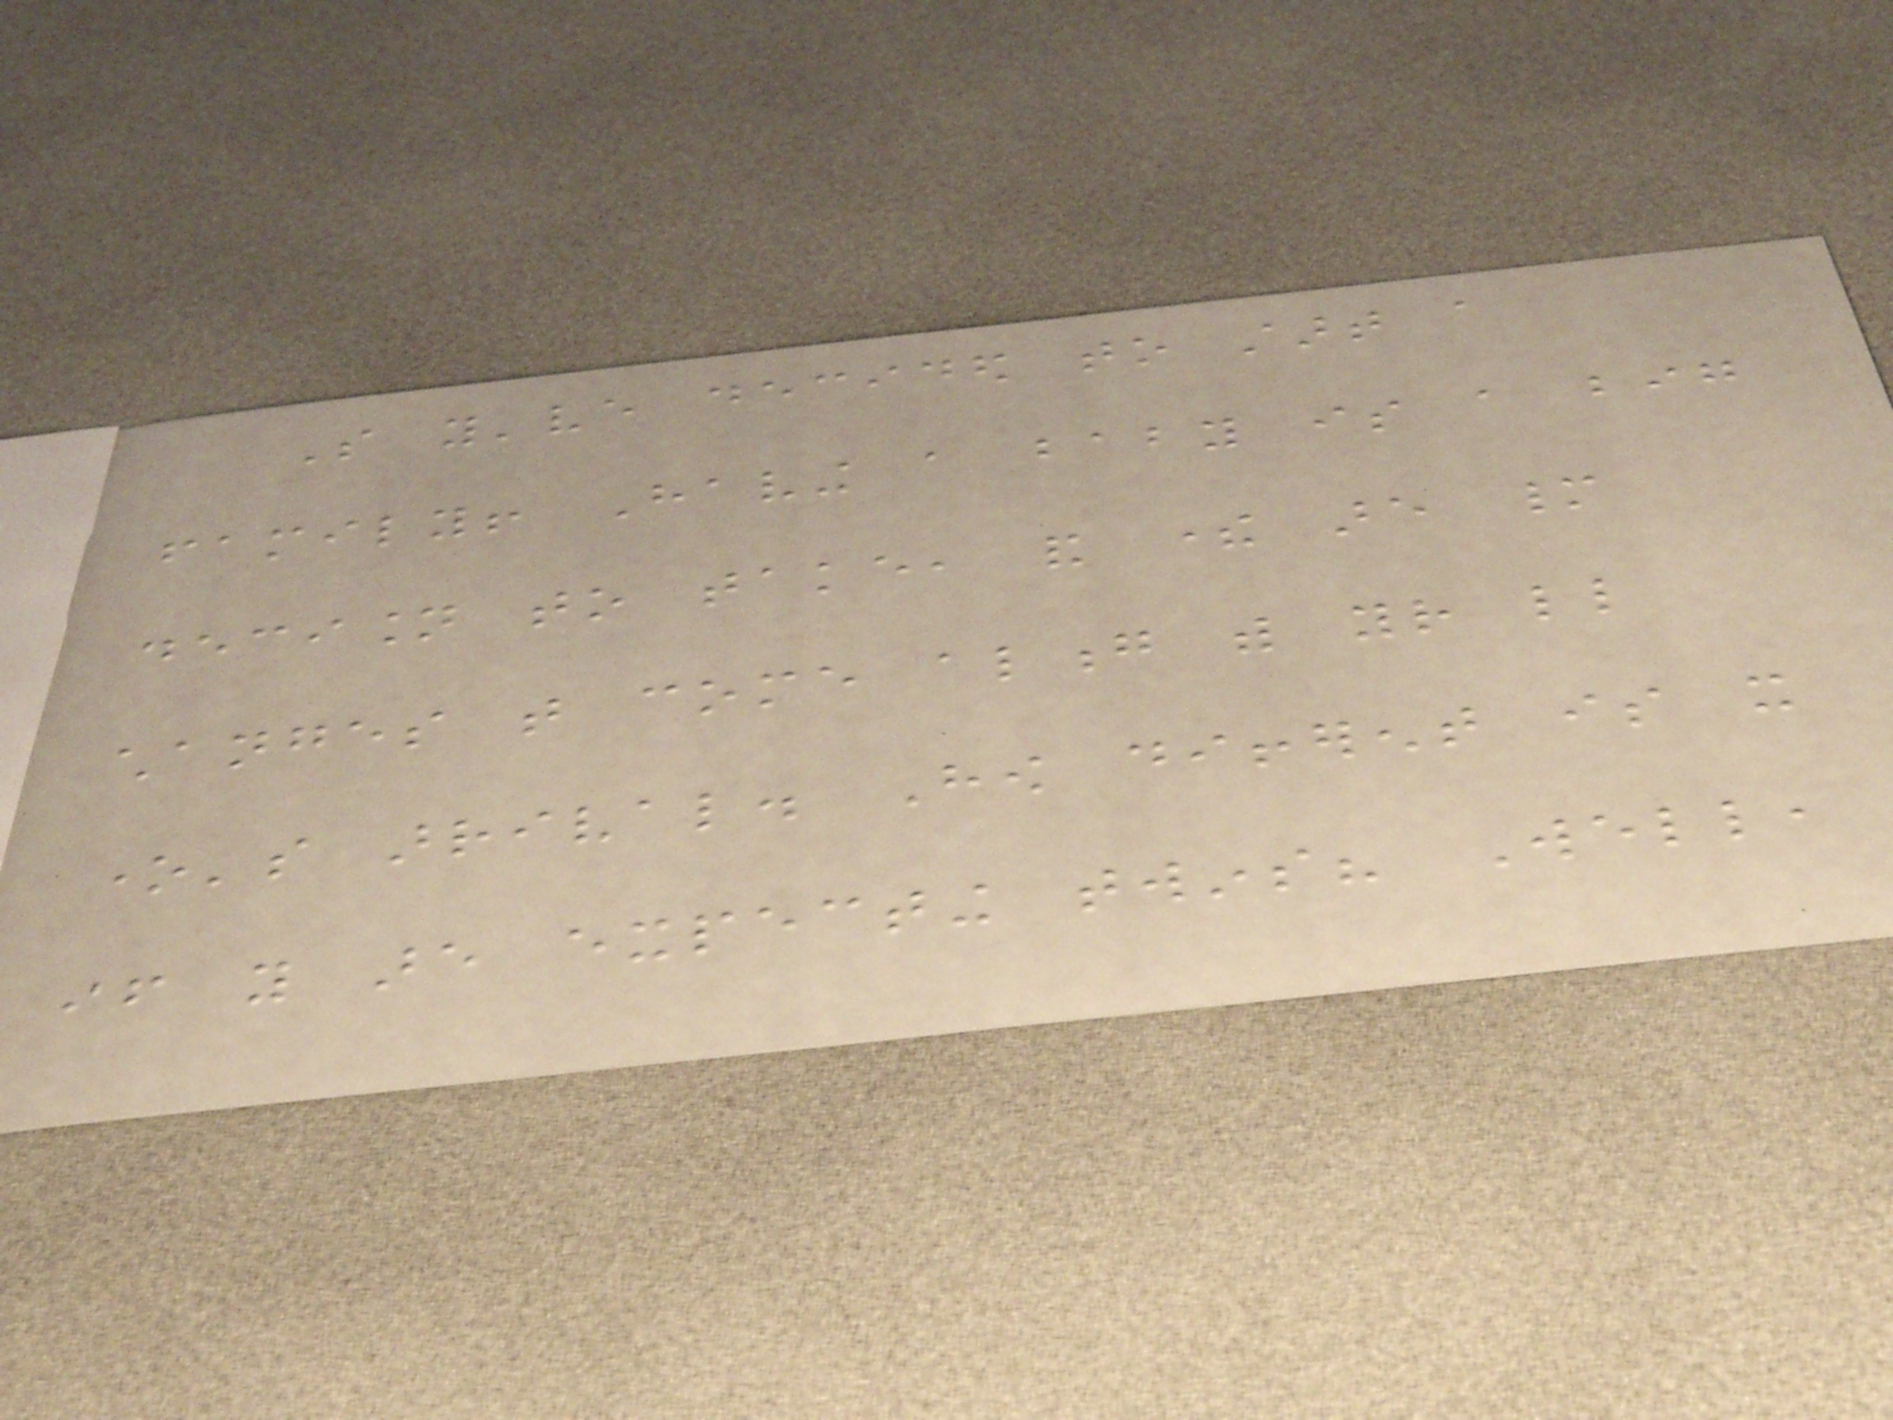So you've decided to start a
family! Having a baby is a big
decision to take, and there are many
changes that come along with your little
one's arrival. How different is it
if you are expecting twins? Well,
